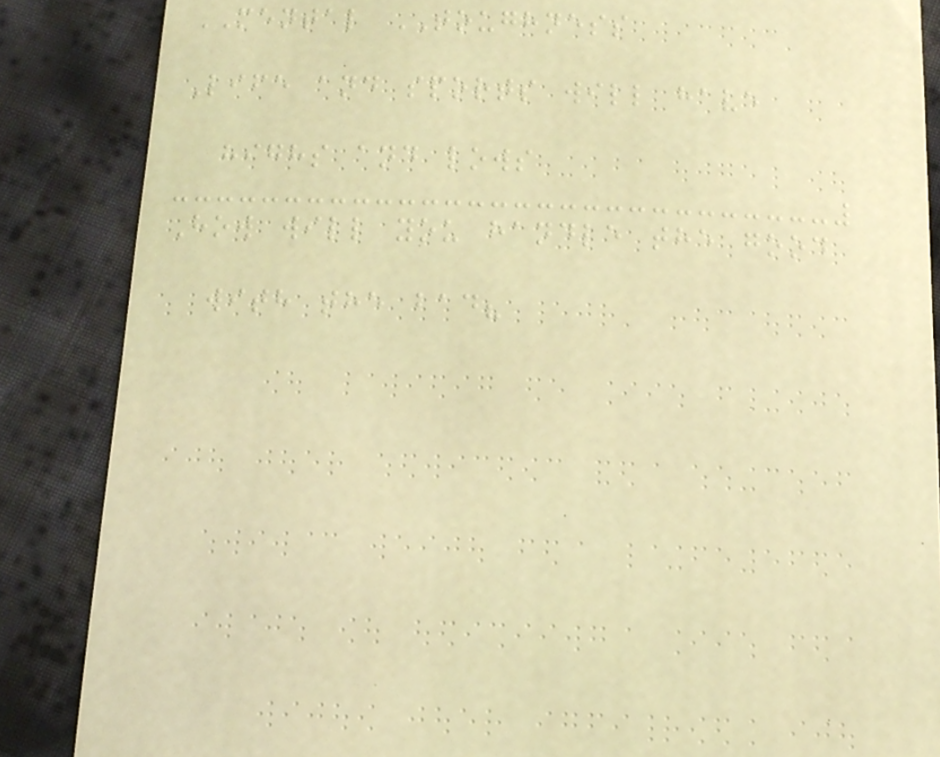MENTAL TOUGHNESS
Life and sports will have
highs and lows
How will you handle the good
with the bad?
